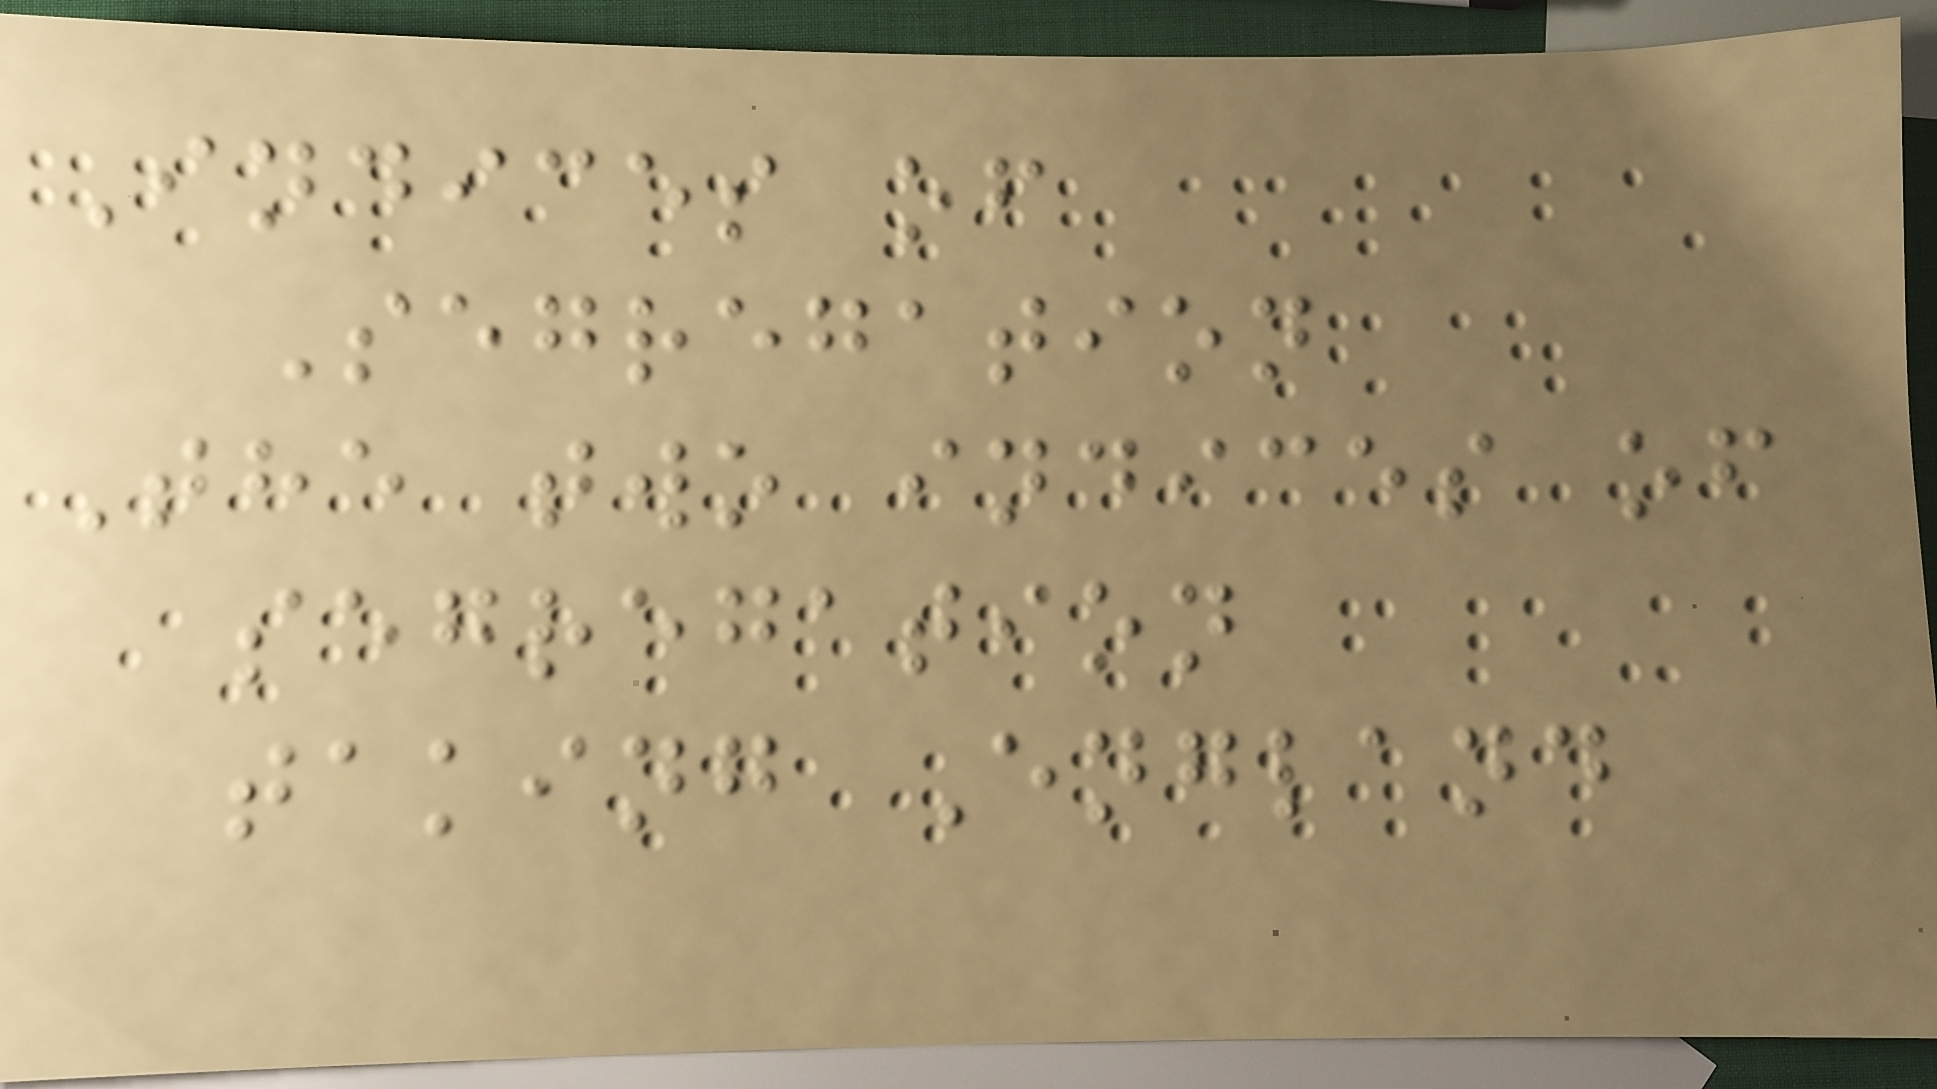Indices of
Segregation
The two indices of
segregation
taking England
